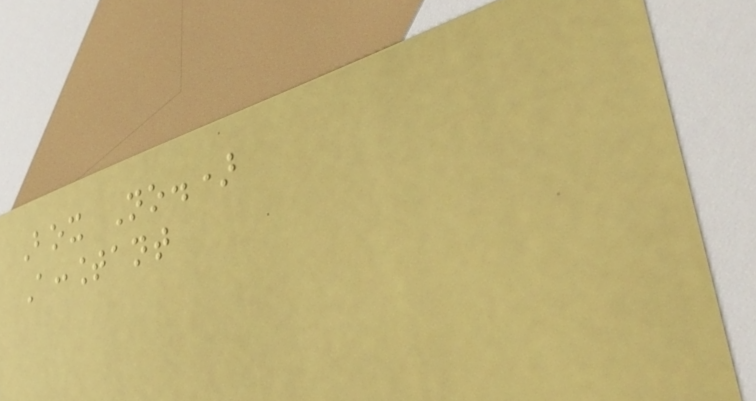Box No.)
Accountant
